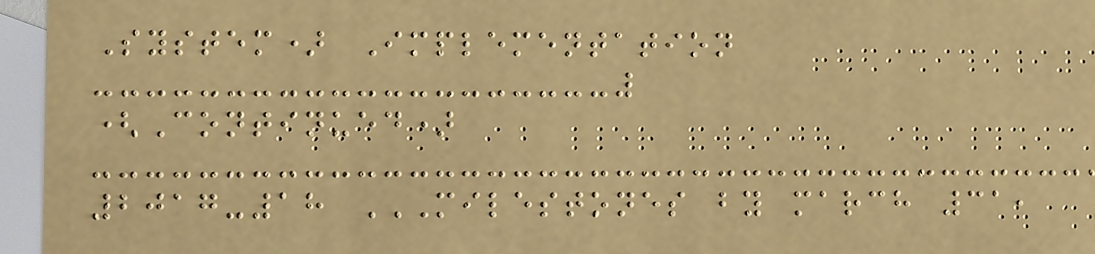System) Implementation
(Continued)
2017-18 MILESTONES BY MARCH 31,
